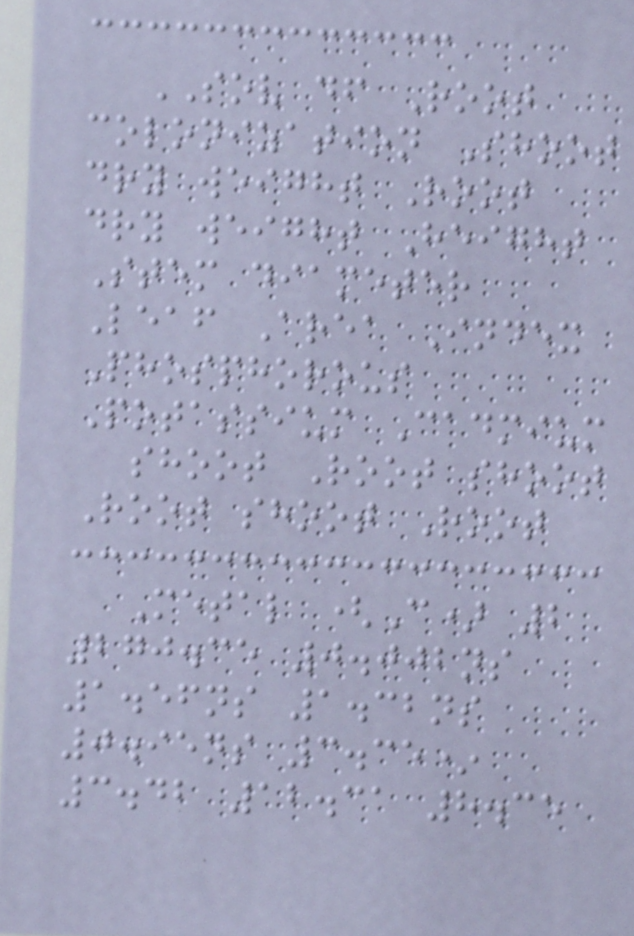SOV df Root
colonization Shoot
dry weight Root
dry weight Height
Stem diameter
Leaf Area Index
Phosphorous
Potassium Cadmium
shoot Root shoot
Root shoot Root
Metal (C) 2
270.35 0.002ns
1.56ns 1.32ns
0.95ns 3.35*
3.42 12.31 8.35
